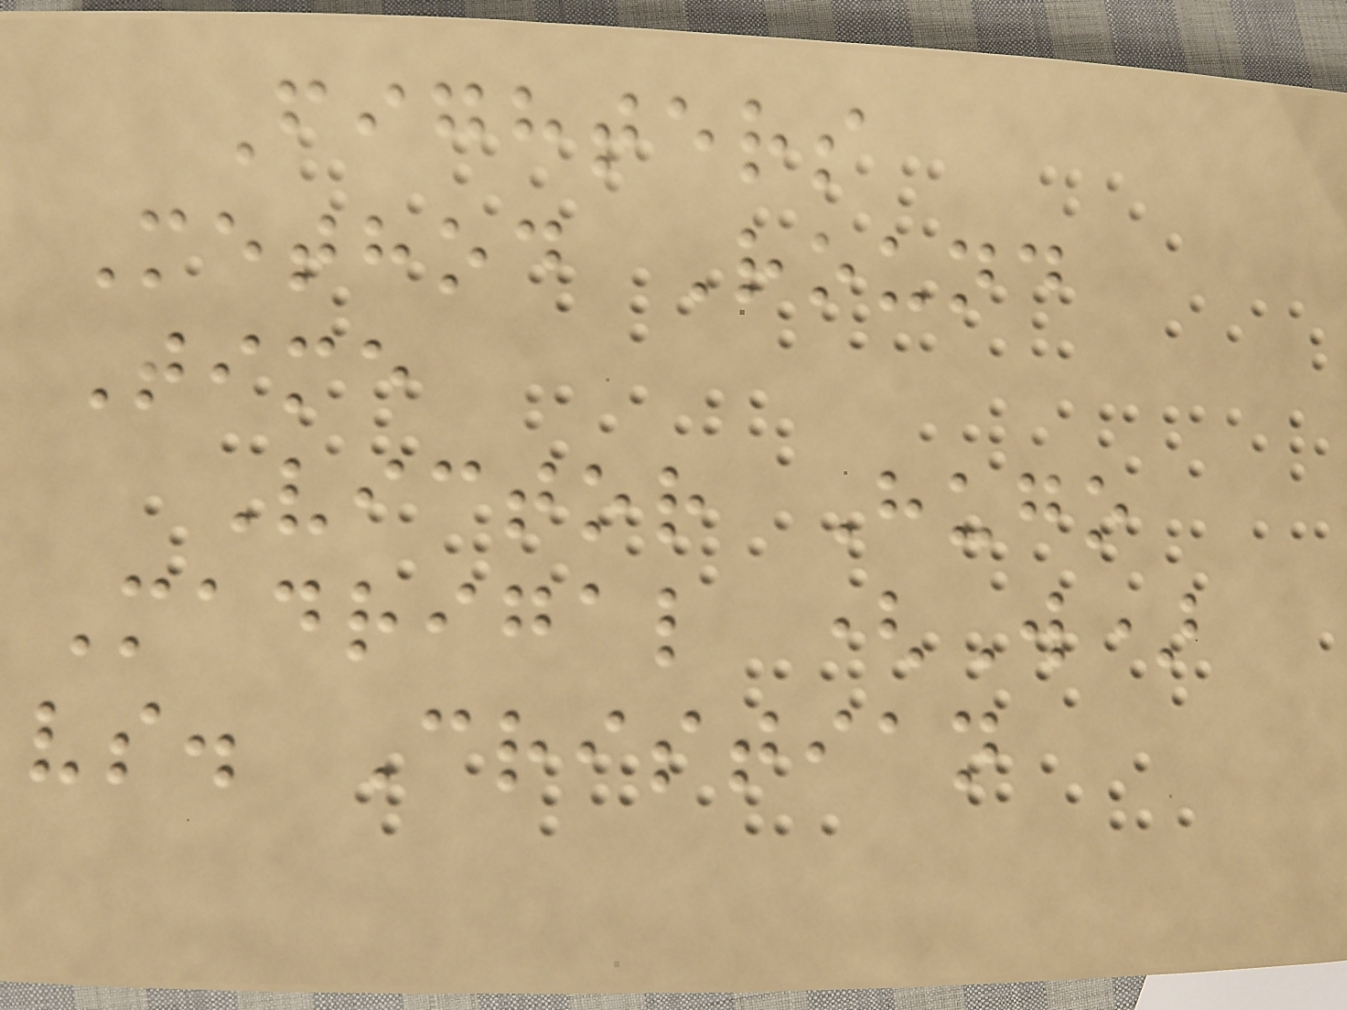Fighters
Method Round
Time
Victor Hugo
Madrigal (W)
vs. Cristian
